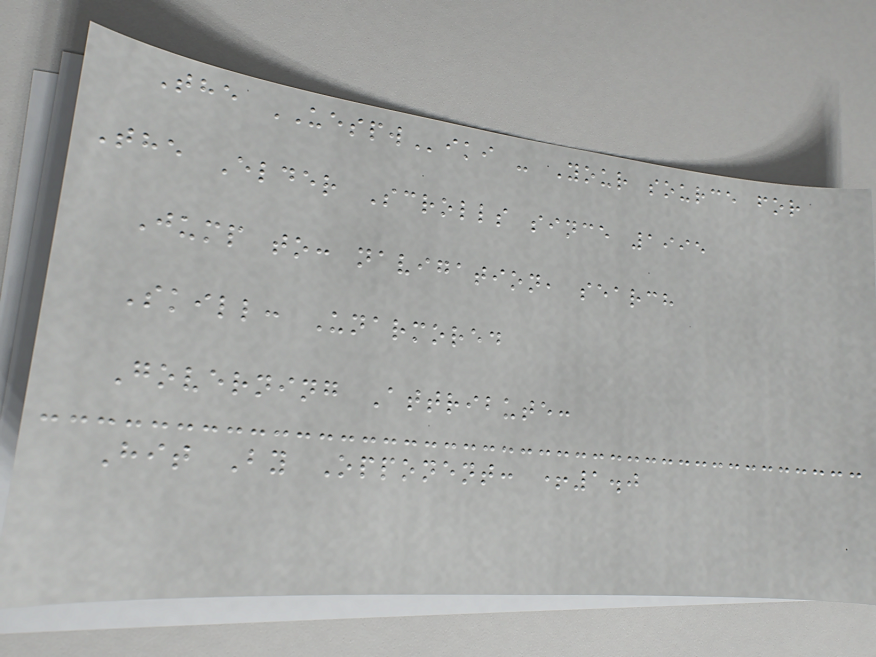The UESPWiki - Your source for
The Elder Scrolls since 1995
Jump to: navigation, search
Skill: Unarmored
Governing Attribute:
Hit By Opponent: +1.0
